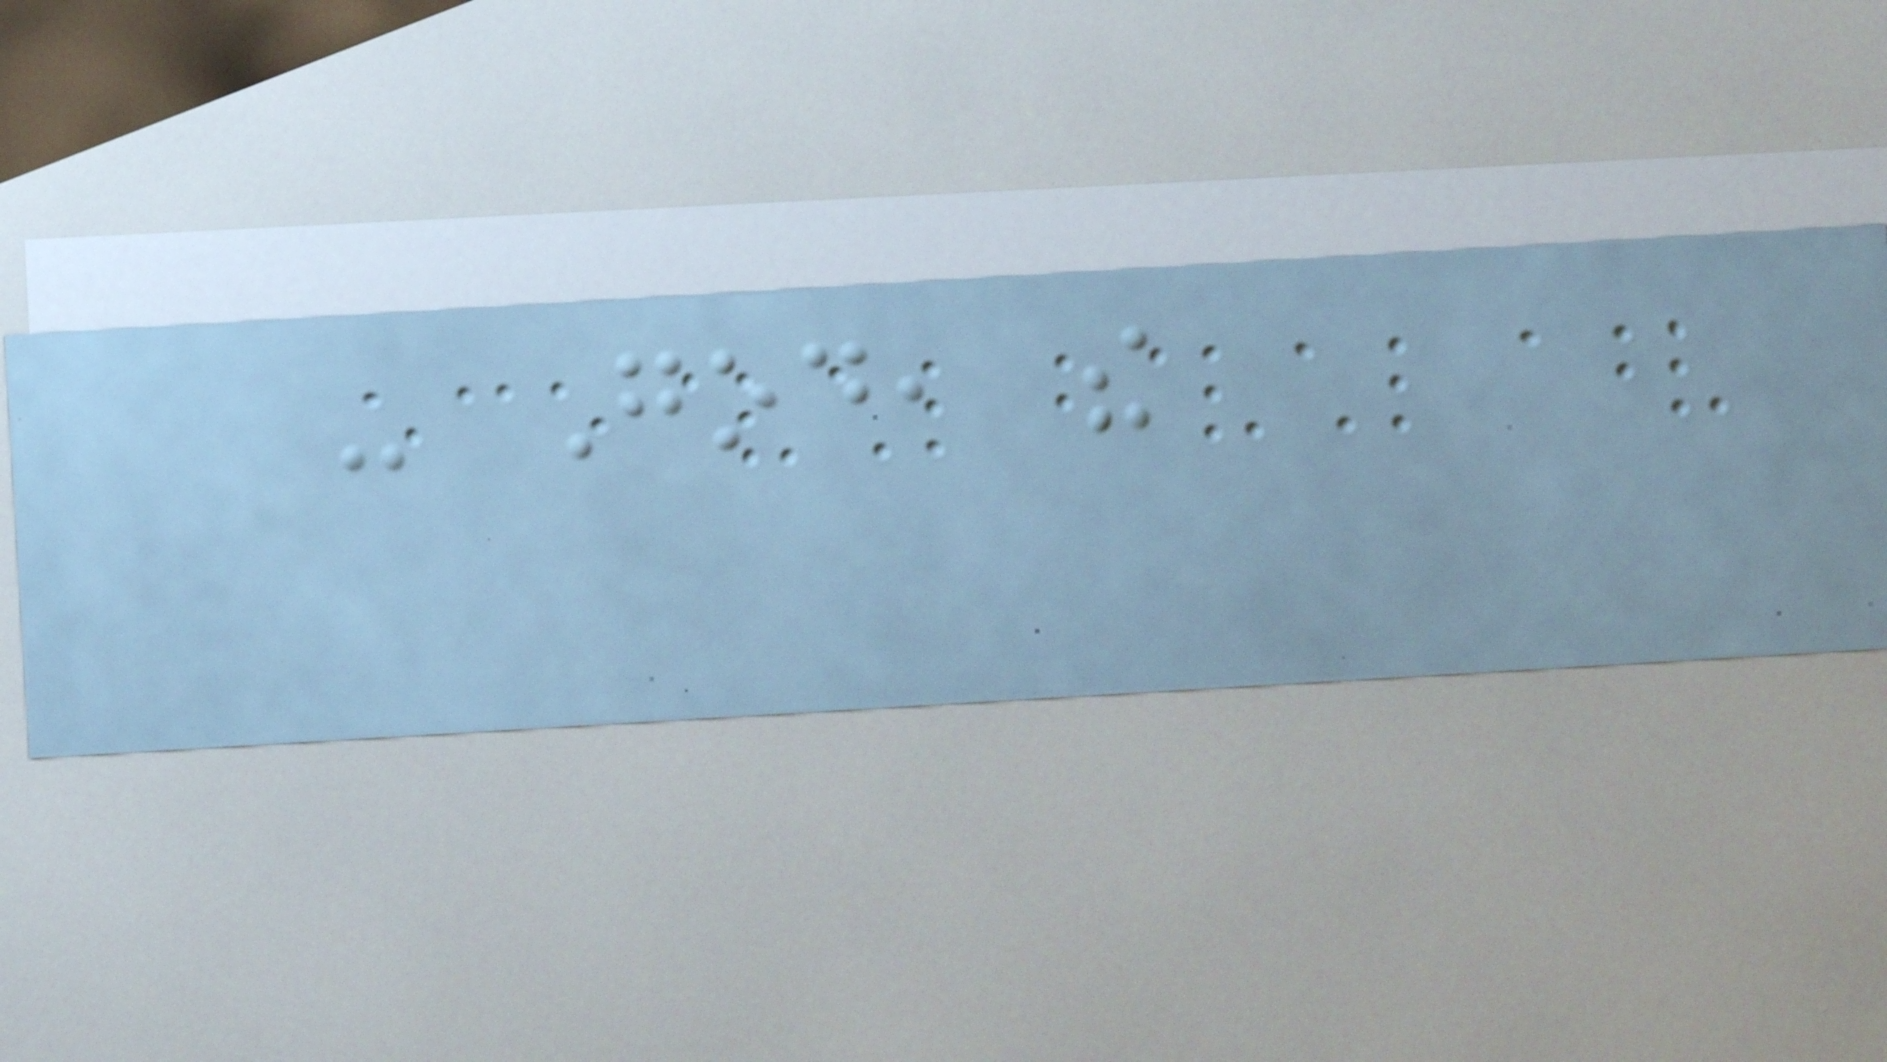- God, the
